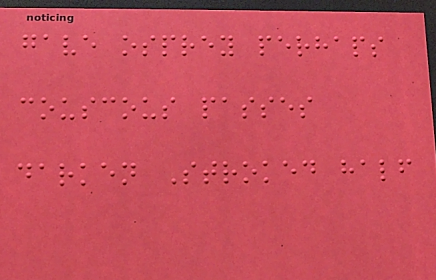gave osprey perhaps
couscous passes
darken Stroked half
